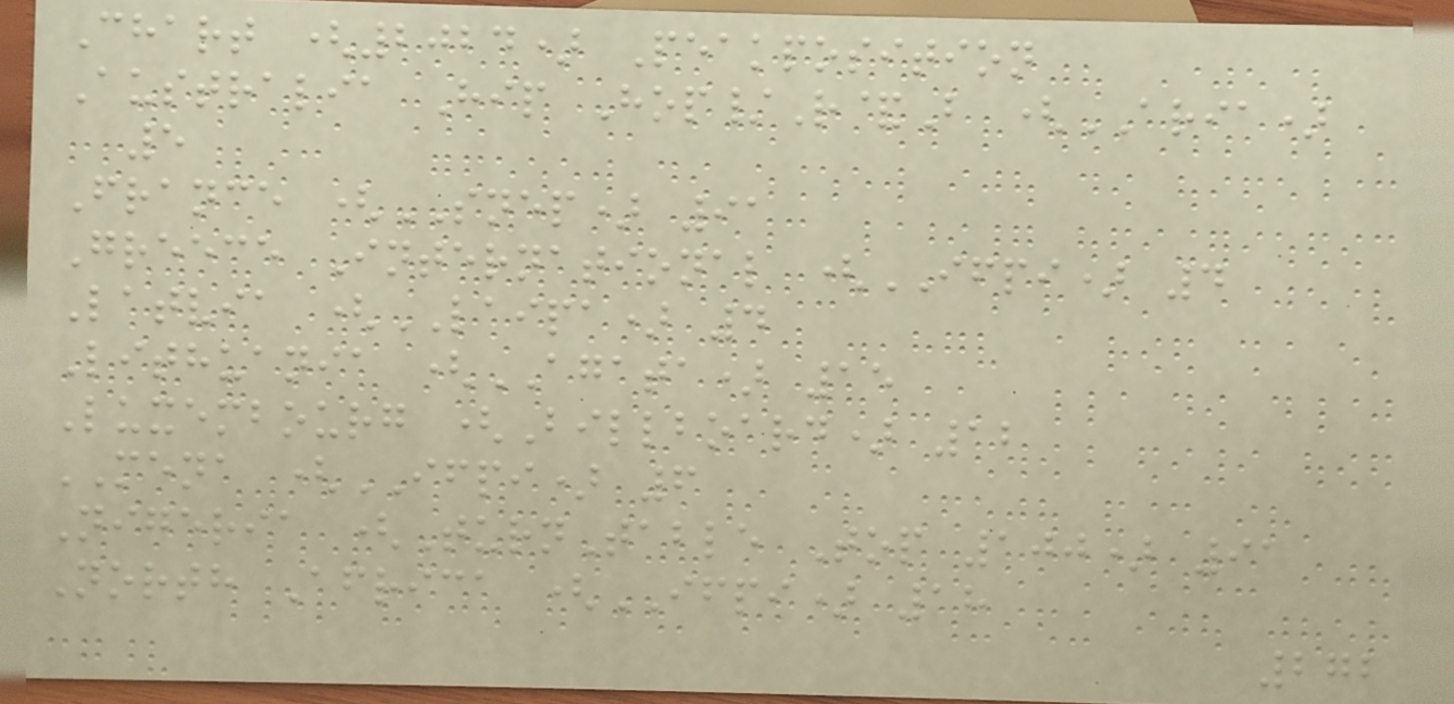Chart (2024) Peakposition
Australia Hip Hop/R&B (ARIA)
5
France (SNEP) 91
Greece International (IFPI) 4
Latvia (LAIPA) 4
Lithuania (AGATA) 15
Luxembourg (Billboard) 12
MENA (IFPI) 6
Nigeria (TurnTable Top 100) 91
North Africa (IFPI) 18
272
